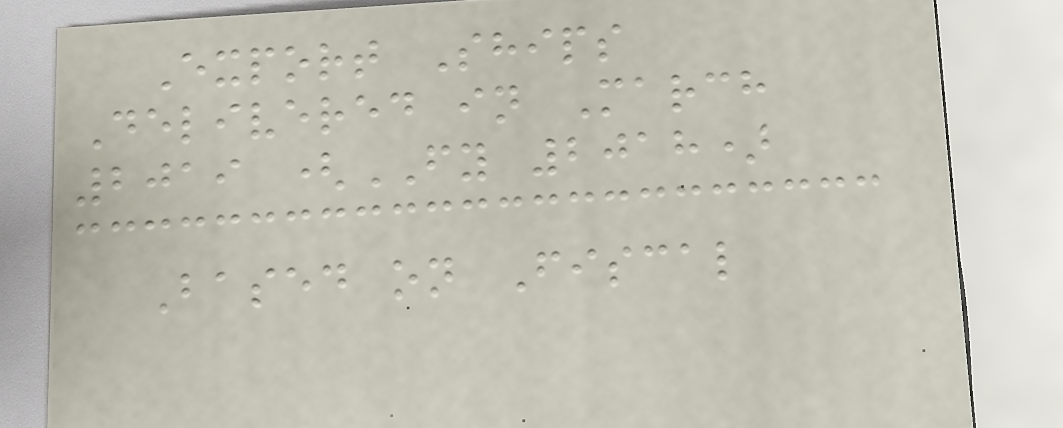Export Ships
Delivered in March
2019 (FY 2018)
Based on Fiscal
